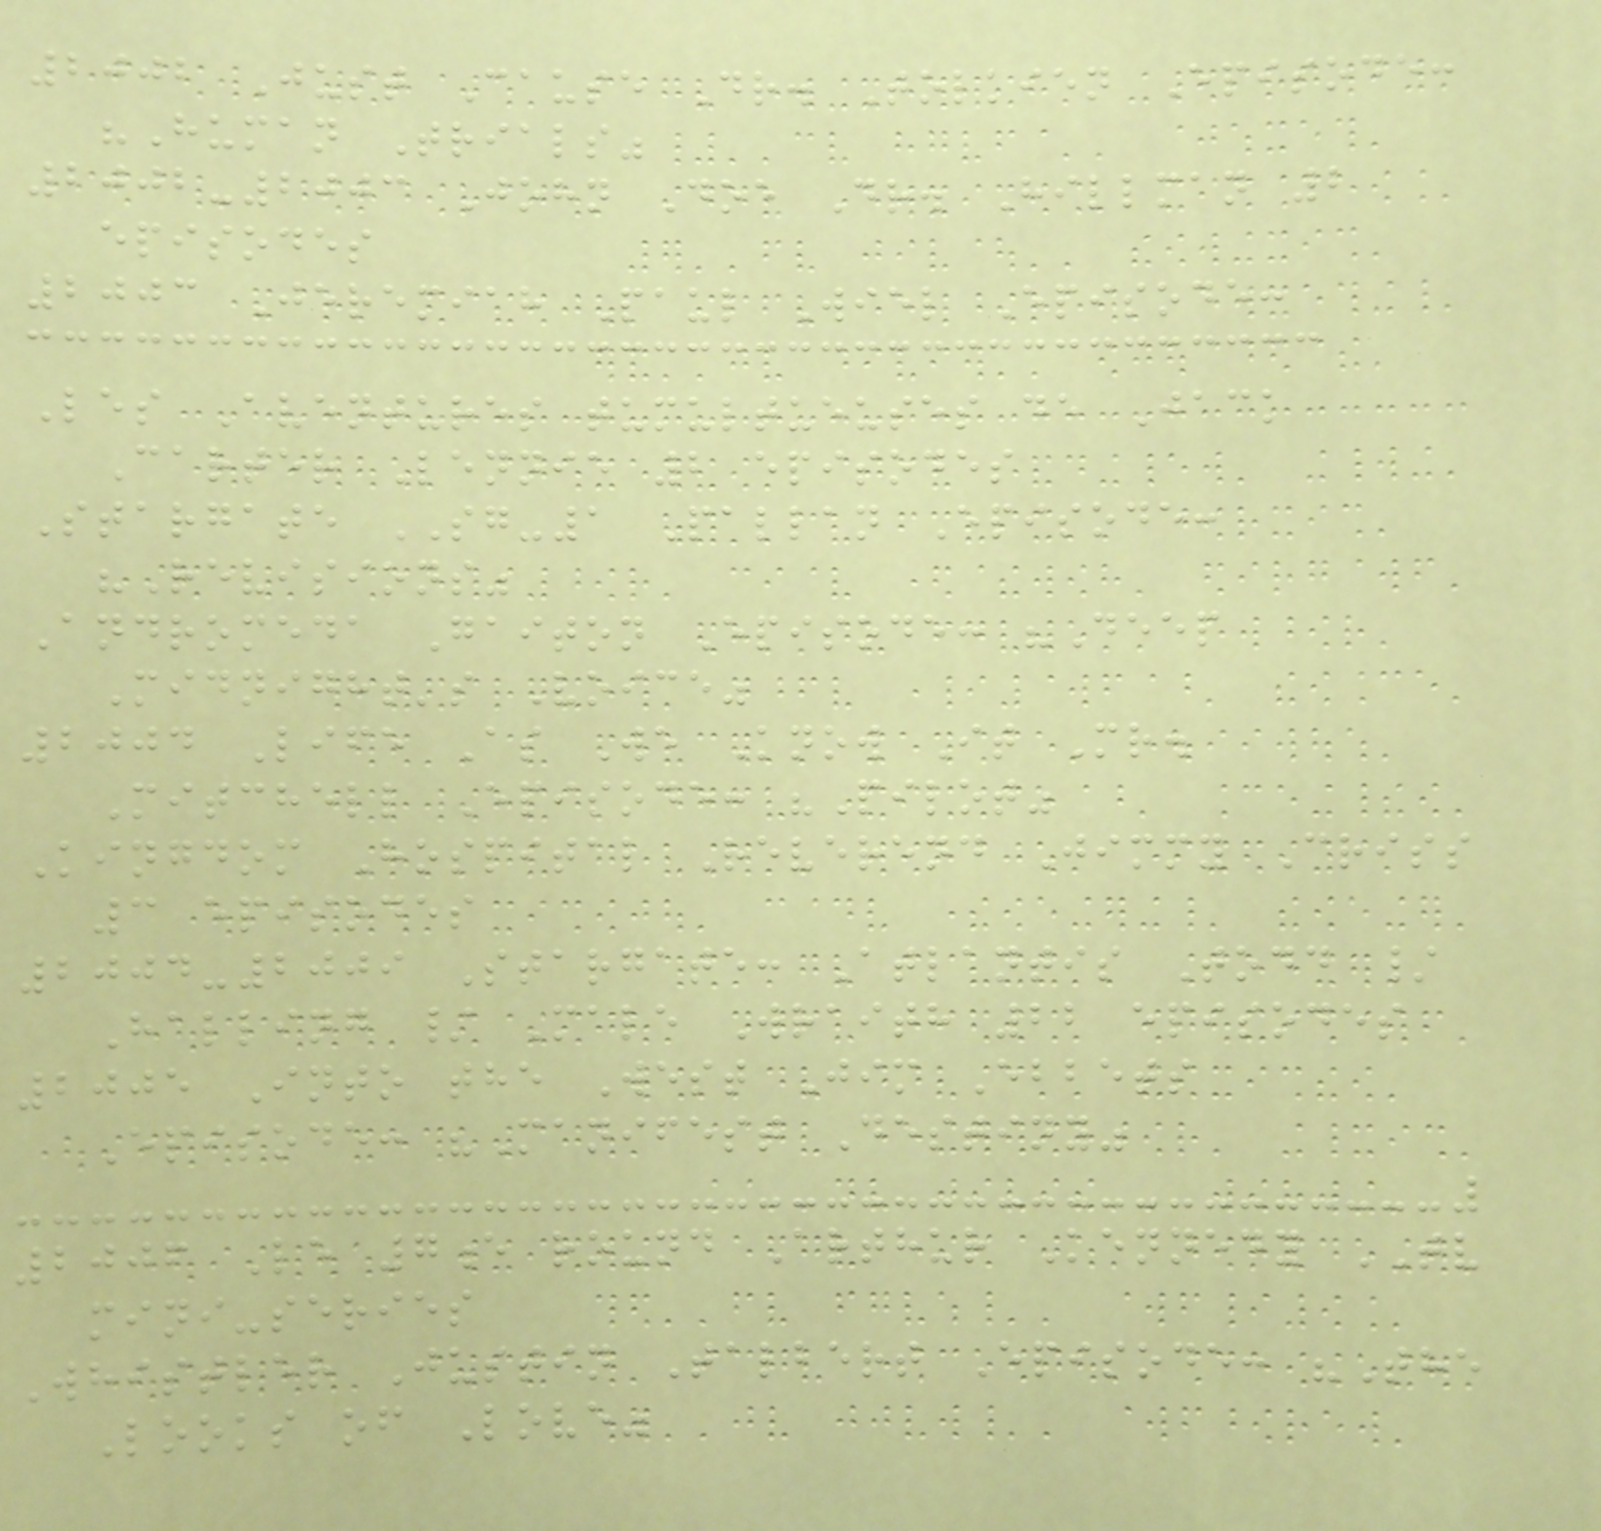2002 Just Cause Dr. Tolkien Episode:
"Human Trials"
2002-2003 John Doe Dr. Hillman 2
episodes
2003 Jeremiah Paul Wiel Episode:
Les Aventures tumultueuses de Jack
Carter Lennie 2 episodes
Stargate SG-1 Pallan Episode:
"Revisions"
Andromeda Gaiton Episode: "Deep
Midnight's Voice"
2004 Life As We Know It Mr.
Mitchell Episode: "Pilot"
Kingdom Hospital Reverend Jimmy Criss
3 episodes
2004-2009 Stargate: Atlantis Todd /
Halling / Male Wraith 22 episodes
2005 Into the West Jim Ebbets
Episode: "Manifest Destiny"
2006 Le 7e round Arthur Kennedy TV
mini-series
Whistler Justin Talbert Episode: "The
Looks of Love"
